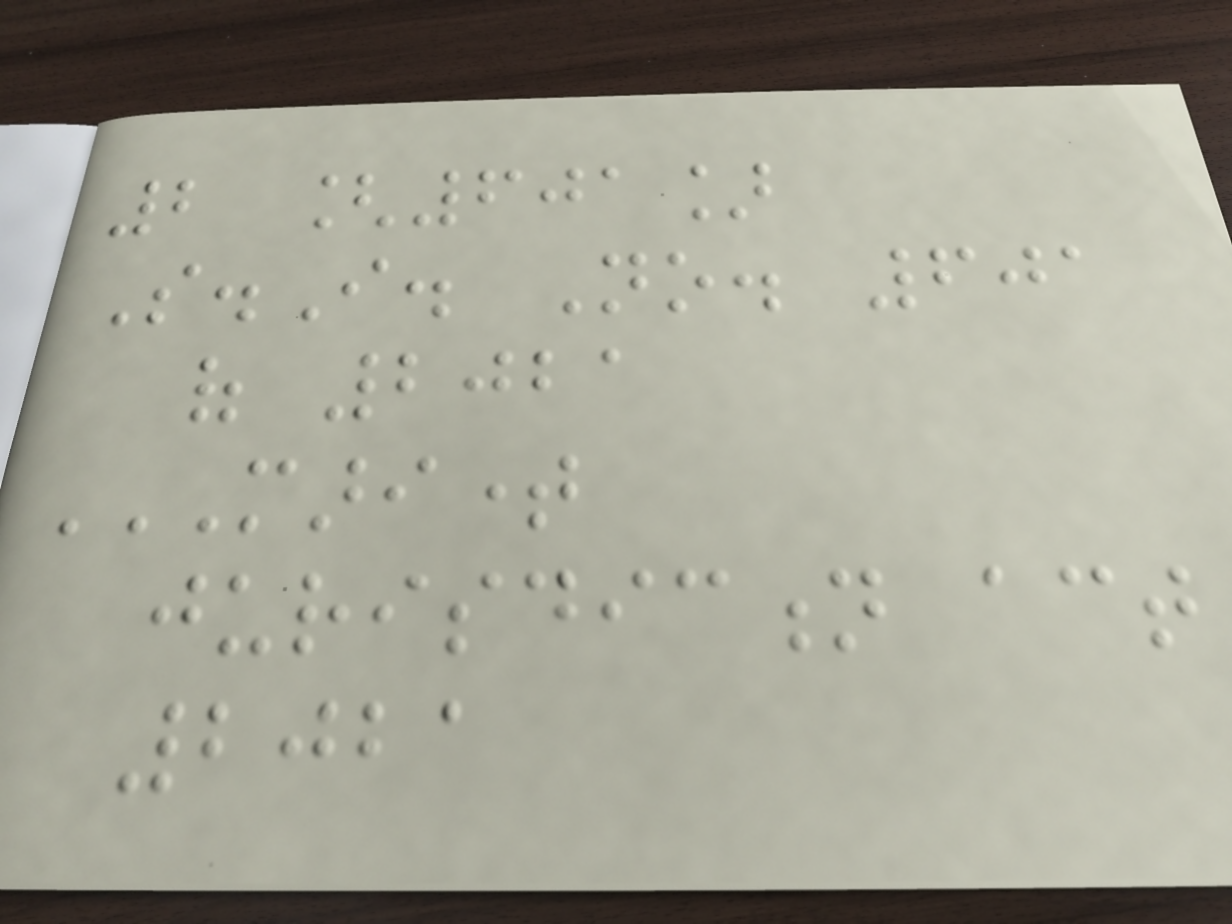2 [601]
S.I. No. 601
of 2021
MARITIME
JURISDICTION ACT
2021
